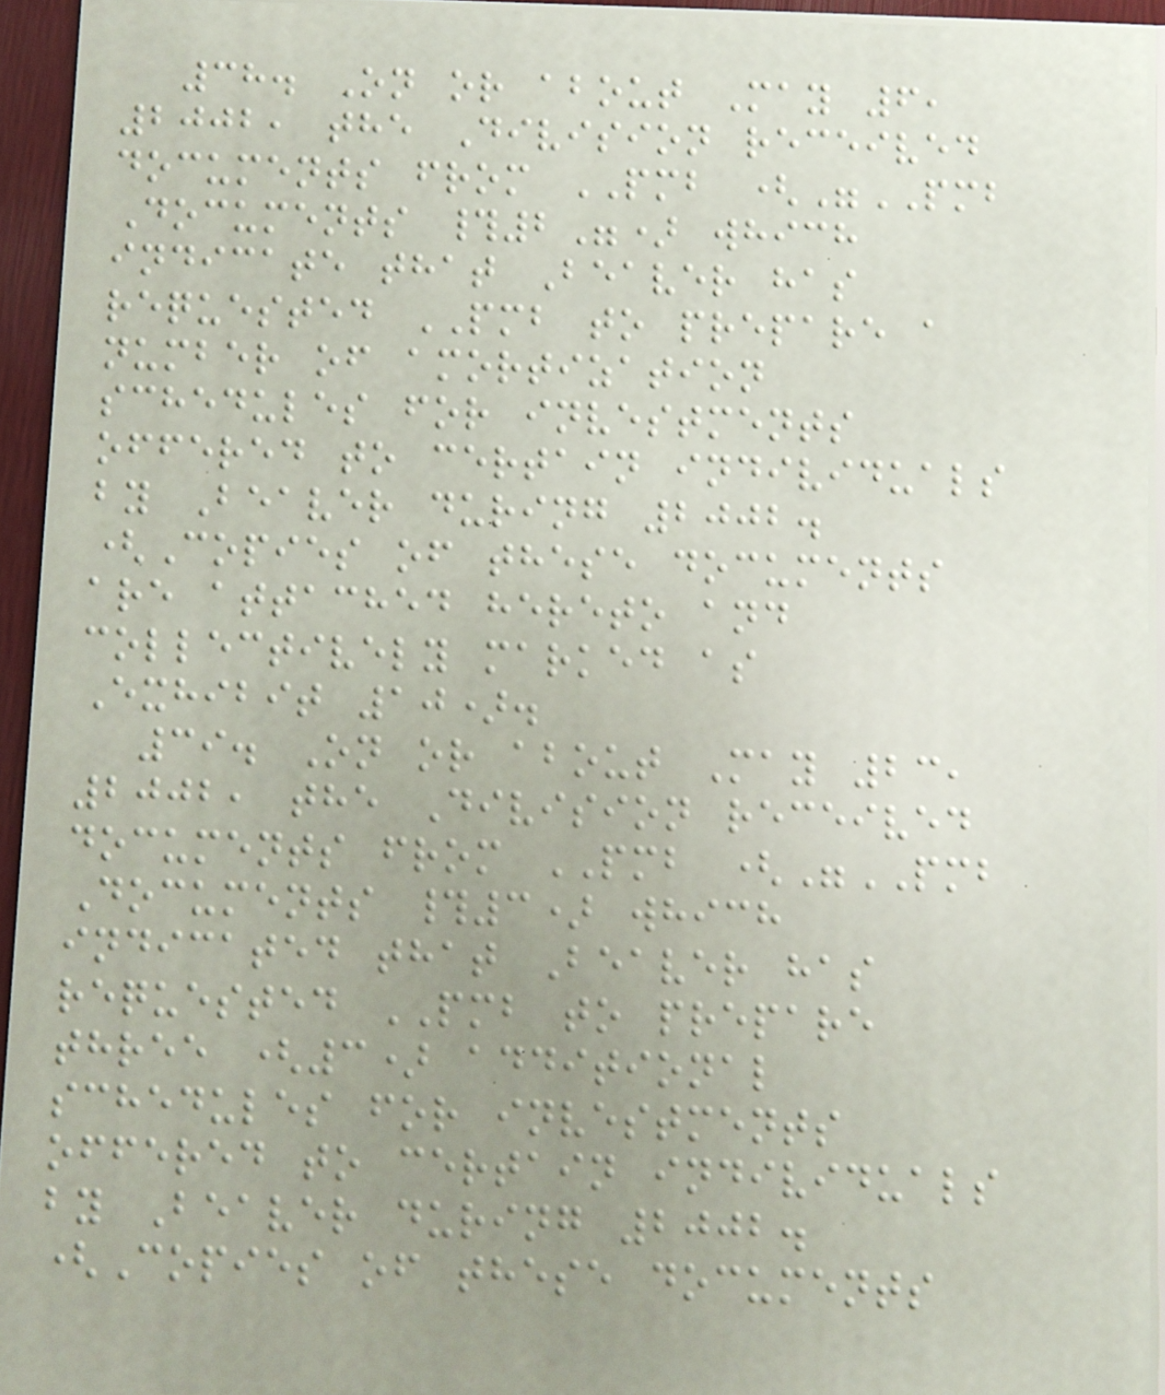38. On or about May 6,
2002, the Division received
documents from PMB ("PMB
Documents #2") which
indicate that Beaver has
requested PMB to prepare a
number of amortization
schedules for investments
offered to certain individuals
by Beaver during 2002.
(Copies of these documents
are attached hereto and
collectively marked as
Exhibit 10).
39. On or about May 23,
2002, the Division received
documents from PMB ("PMB
Documents #3) which
indicated that Beaver has
requested PMB to prepare
three (3) additional
schedules for investments
offered to certain individuals
by Beaver during 2002.
(Copies of these documents
